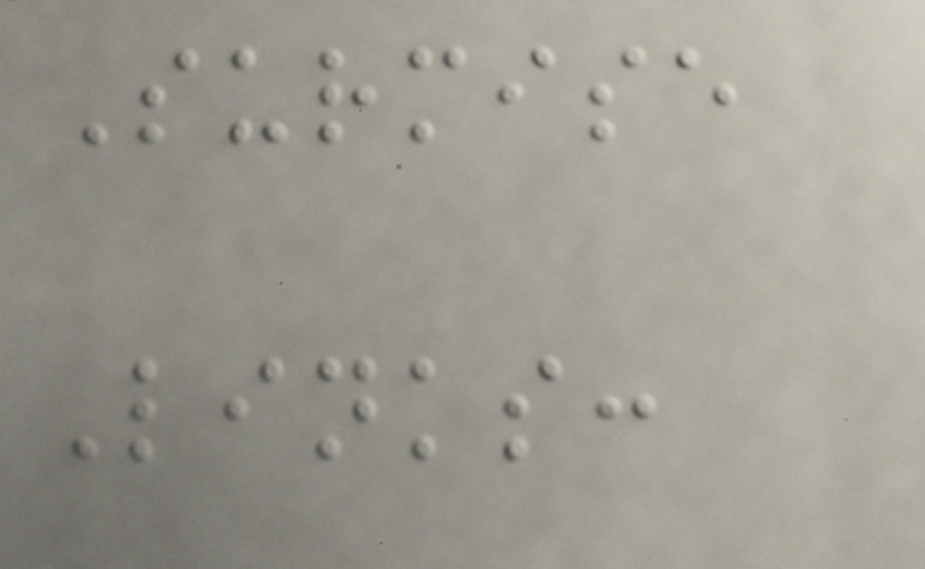Surmise
Links:
